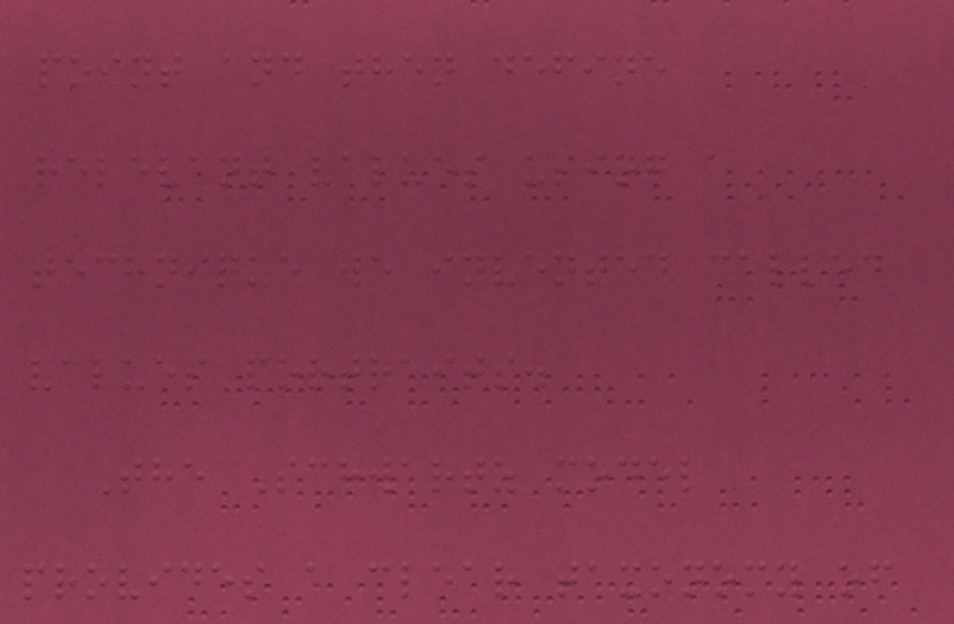point and then define
relevant values using a
technique we invented called
values portraits.
The Schwartz model
provides a clear taxonomy of
